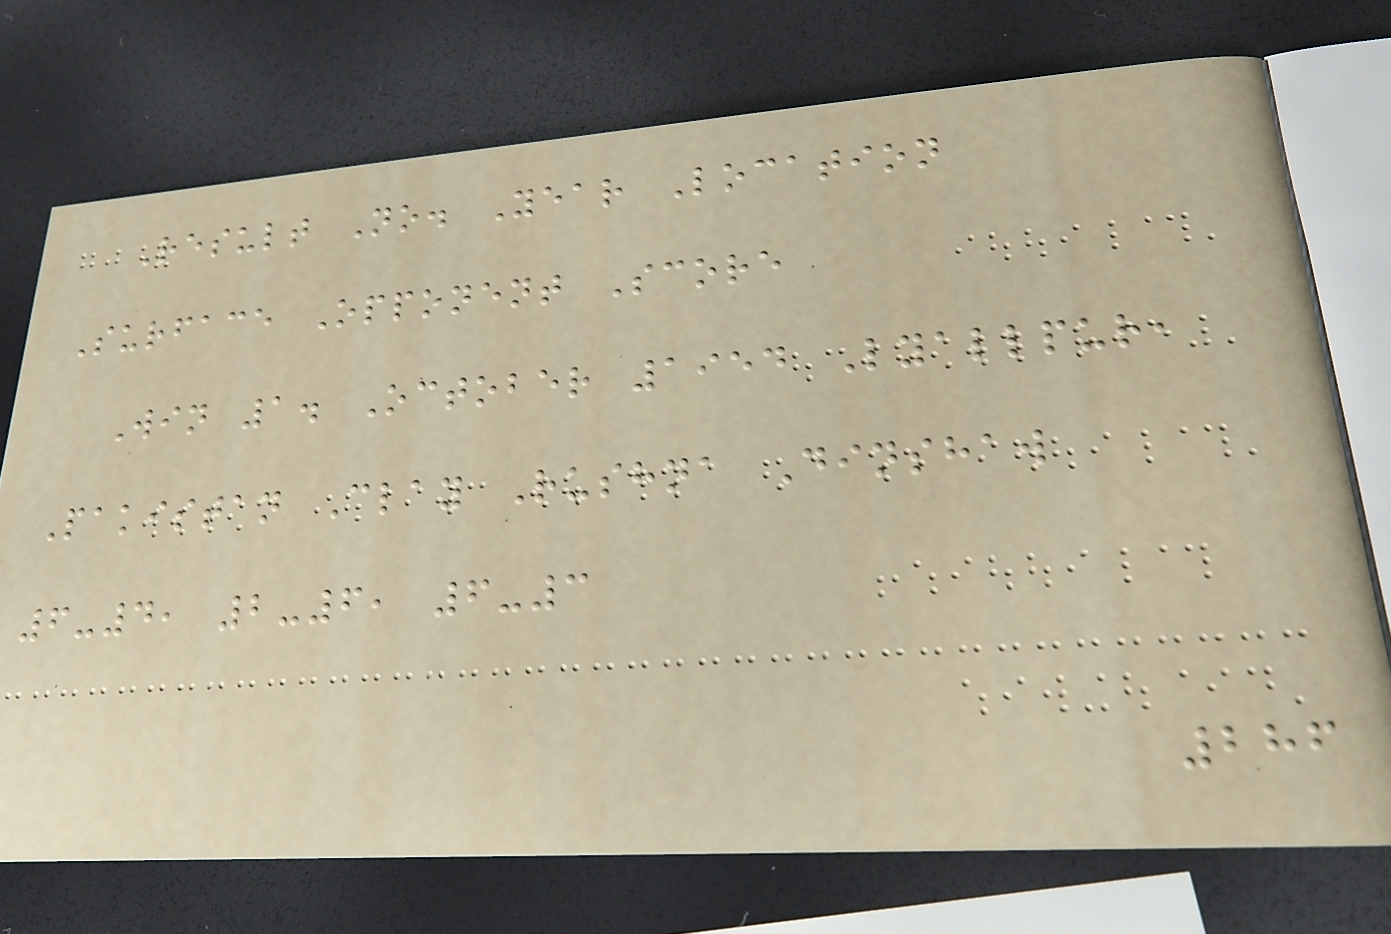Result No. Year Location
Surface Opponent Score
Win 1. October 1954 Lyallpur,
Pakistan Clay Rushna Dinshaw
6-4, 2-6, 6-3
286
